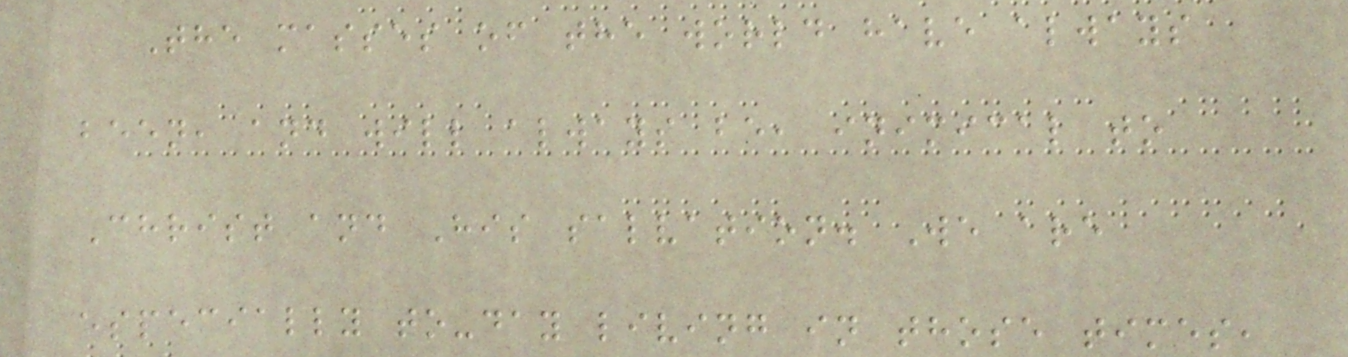The masses of the world have always
been, and will always be, inimical to
Christ and His salvation. We are
especially to-day living in those times,
